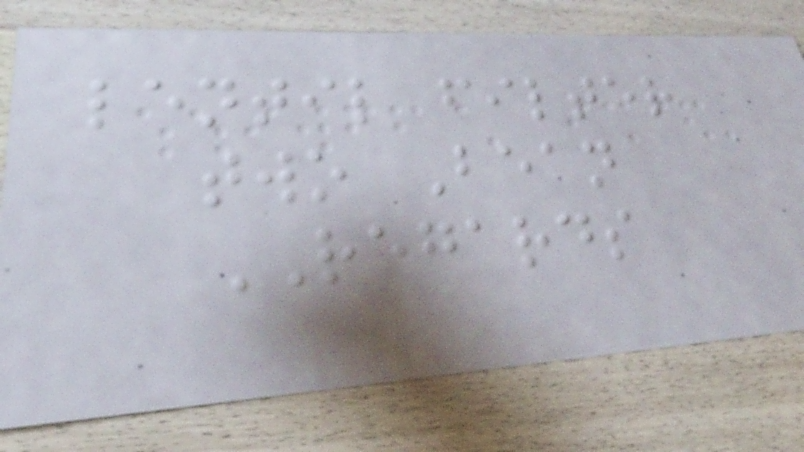lentil filter
two Bean
REGARDS
